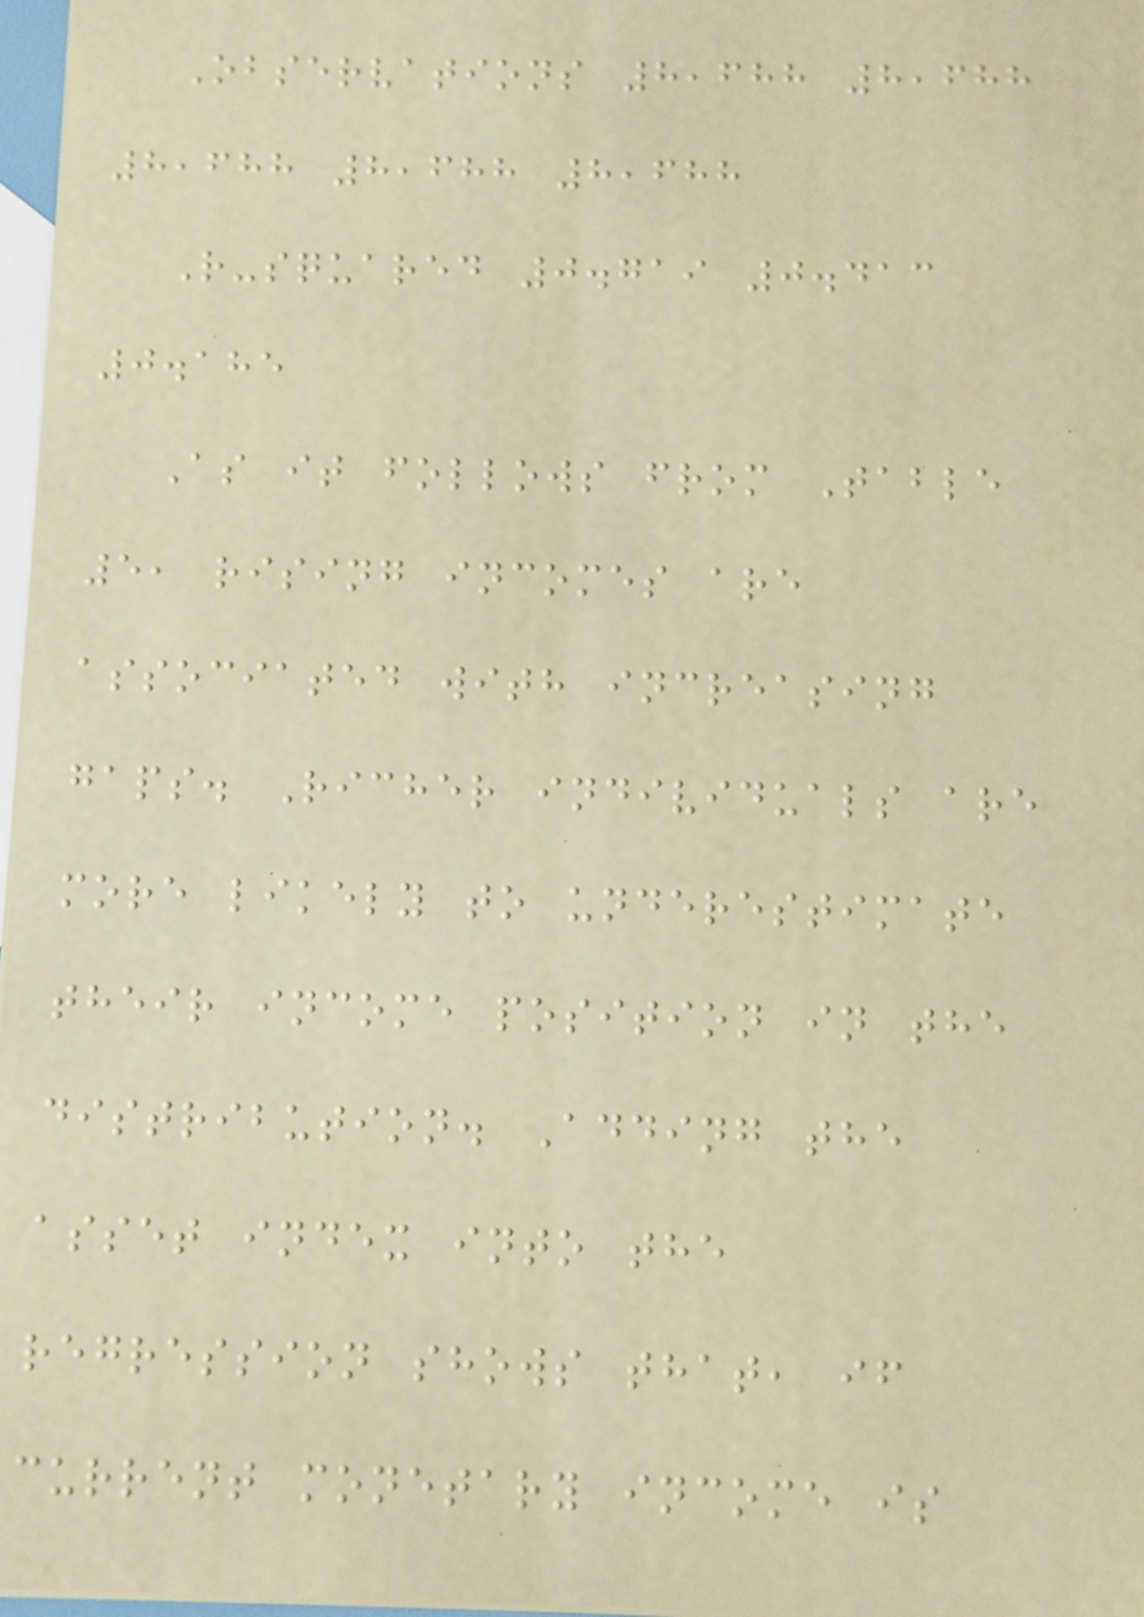Observations 8,688 8,688
8,688 8,688 8,688
R-squared 0.719 0.413
0.185
As it follows from Table
5, rising incomes are
associated with increasing
gaps. Richer individuals are
more likely to underestimate
their income position in the
distribution. Adding the
asset index into the
regression shows that, if
current monetary income is
